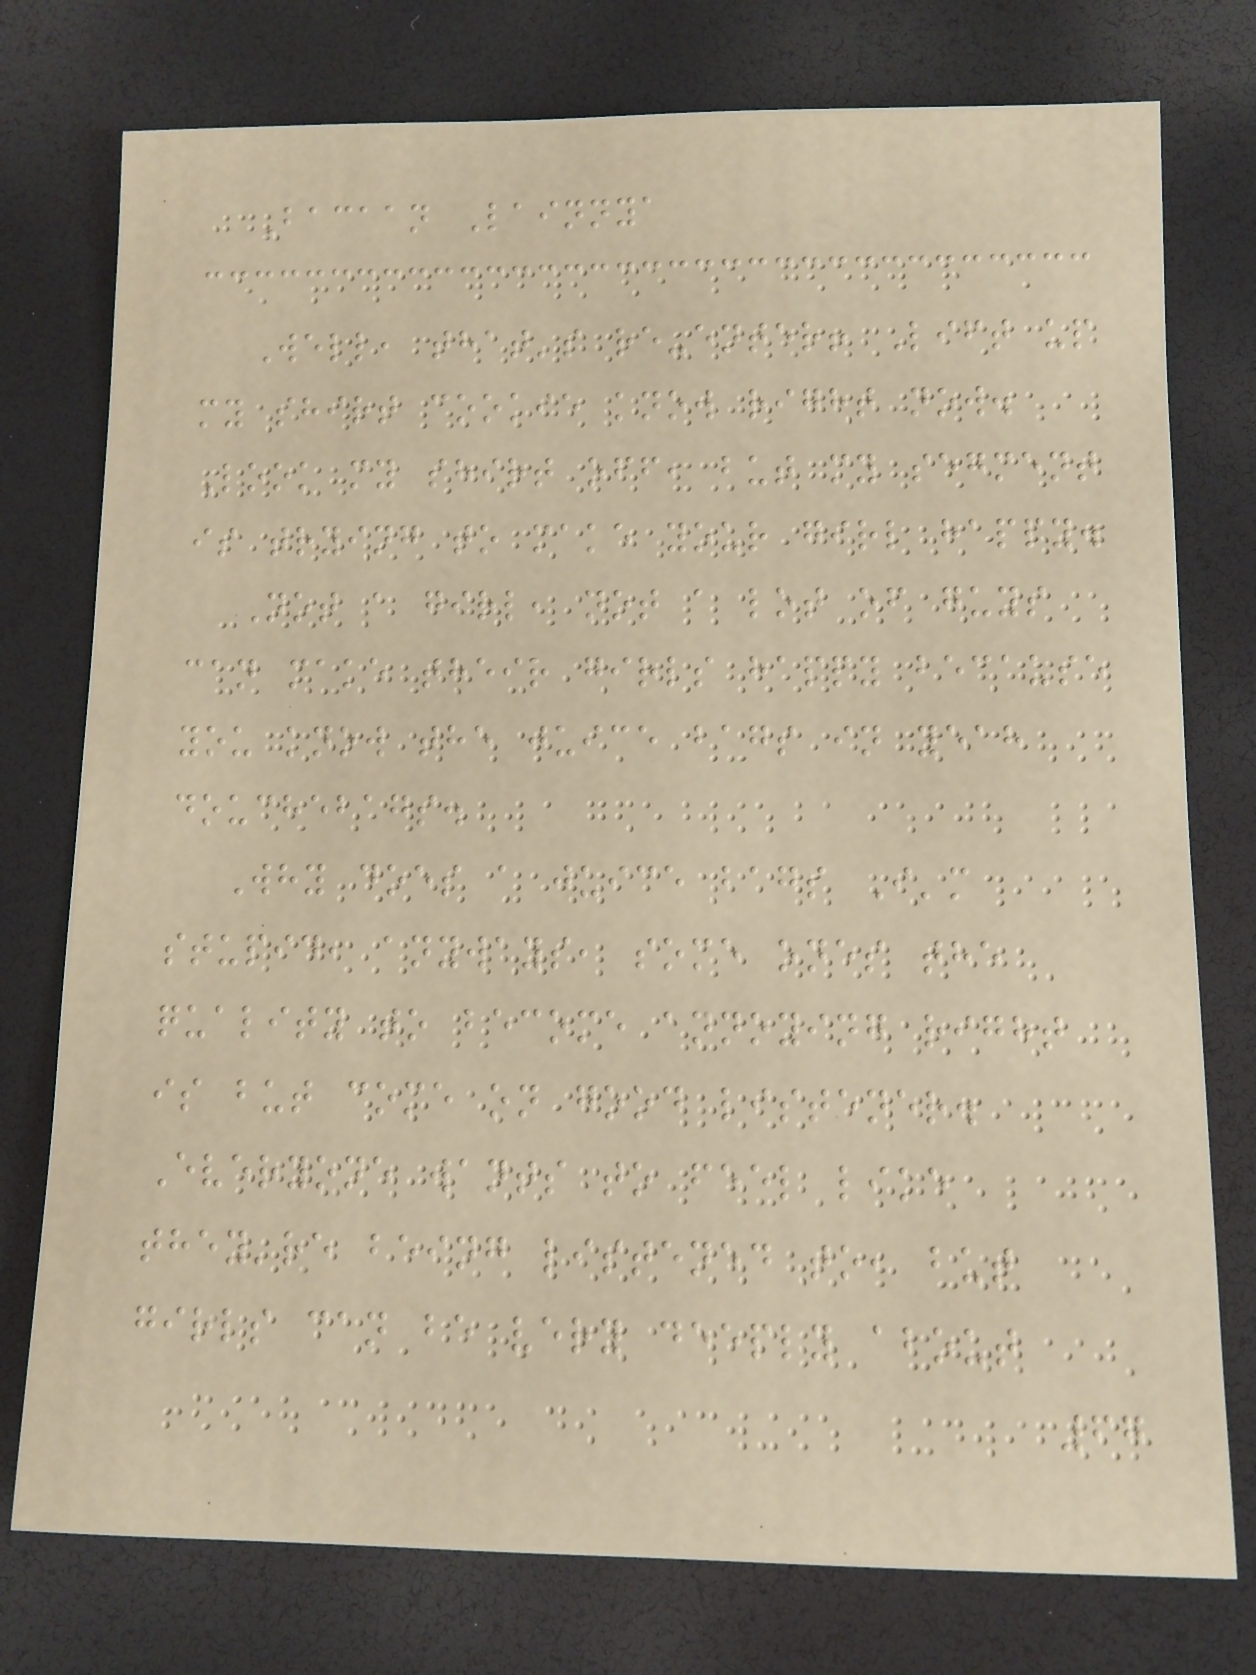Bacaan Lainnya
Well, that's re-enter! Lift up
my shirt cookie know right now.
Look my shirt off, but my segment
is trying to make your girl happy.
Not a girl, not a lot of guys
can make their girls happy because
you know the juice bags in yeah
douchebags.
Why does a juice bags I'm
stupid, anyways, some ones the
quality to become annoying right
is but come on good listener.
Everyone wants to feel like
they're being listened to, but
girls can be very deeply about
67
